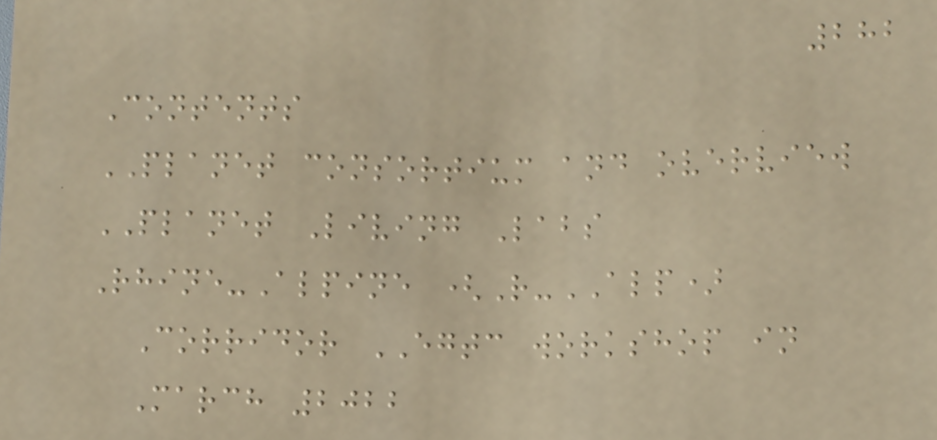282
Contents
PLANET consortium and overview
PLANET Living Labs
Rhine-Alpine (R-ALP)
Corridor EGTC workshop in
March 2022
